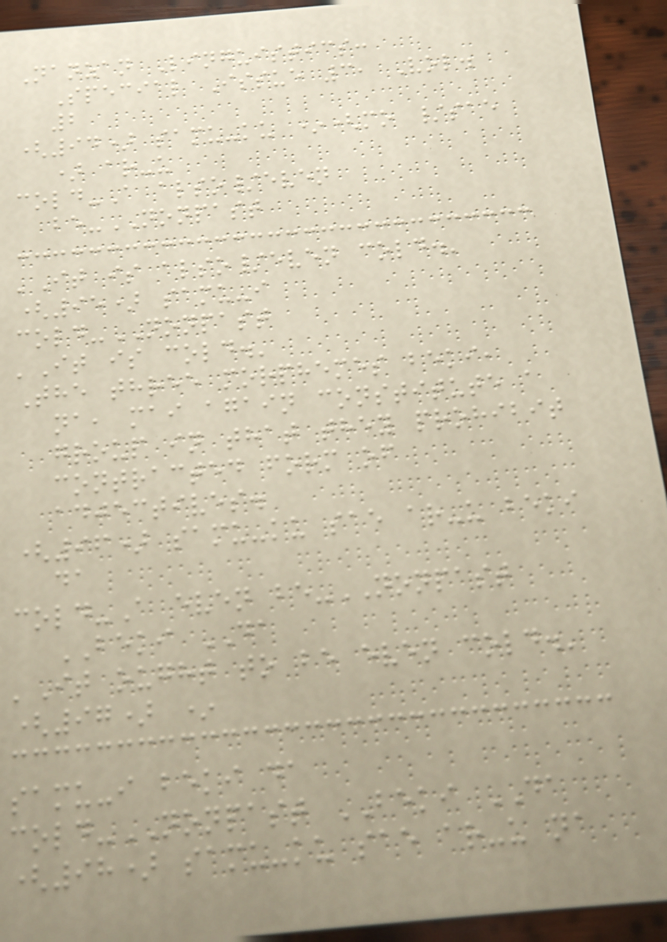Nanzan Linguistics:
Special Issue 3, Vol.
2
(94) samu-ku *(mo /sae
) ar-u
cold-A also/even
be-NONPAST
'It is also/even cold.'
(95) samu-i
cold-NONPAST
'It is cold.'
The three morphemes beki,
na, mai again constitute a
group in that they prohibit
contracted form of
adjectives.
(96) samu-ku sae ar-u beki
da
cold-A even be-NONPAST
BEKI DA
'It ought to be even cold.'
(97) *
samu-i beki da
cold-NONPAST BEKI DA
(98) samu-ku sae ar-u na
